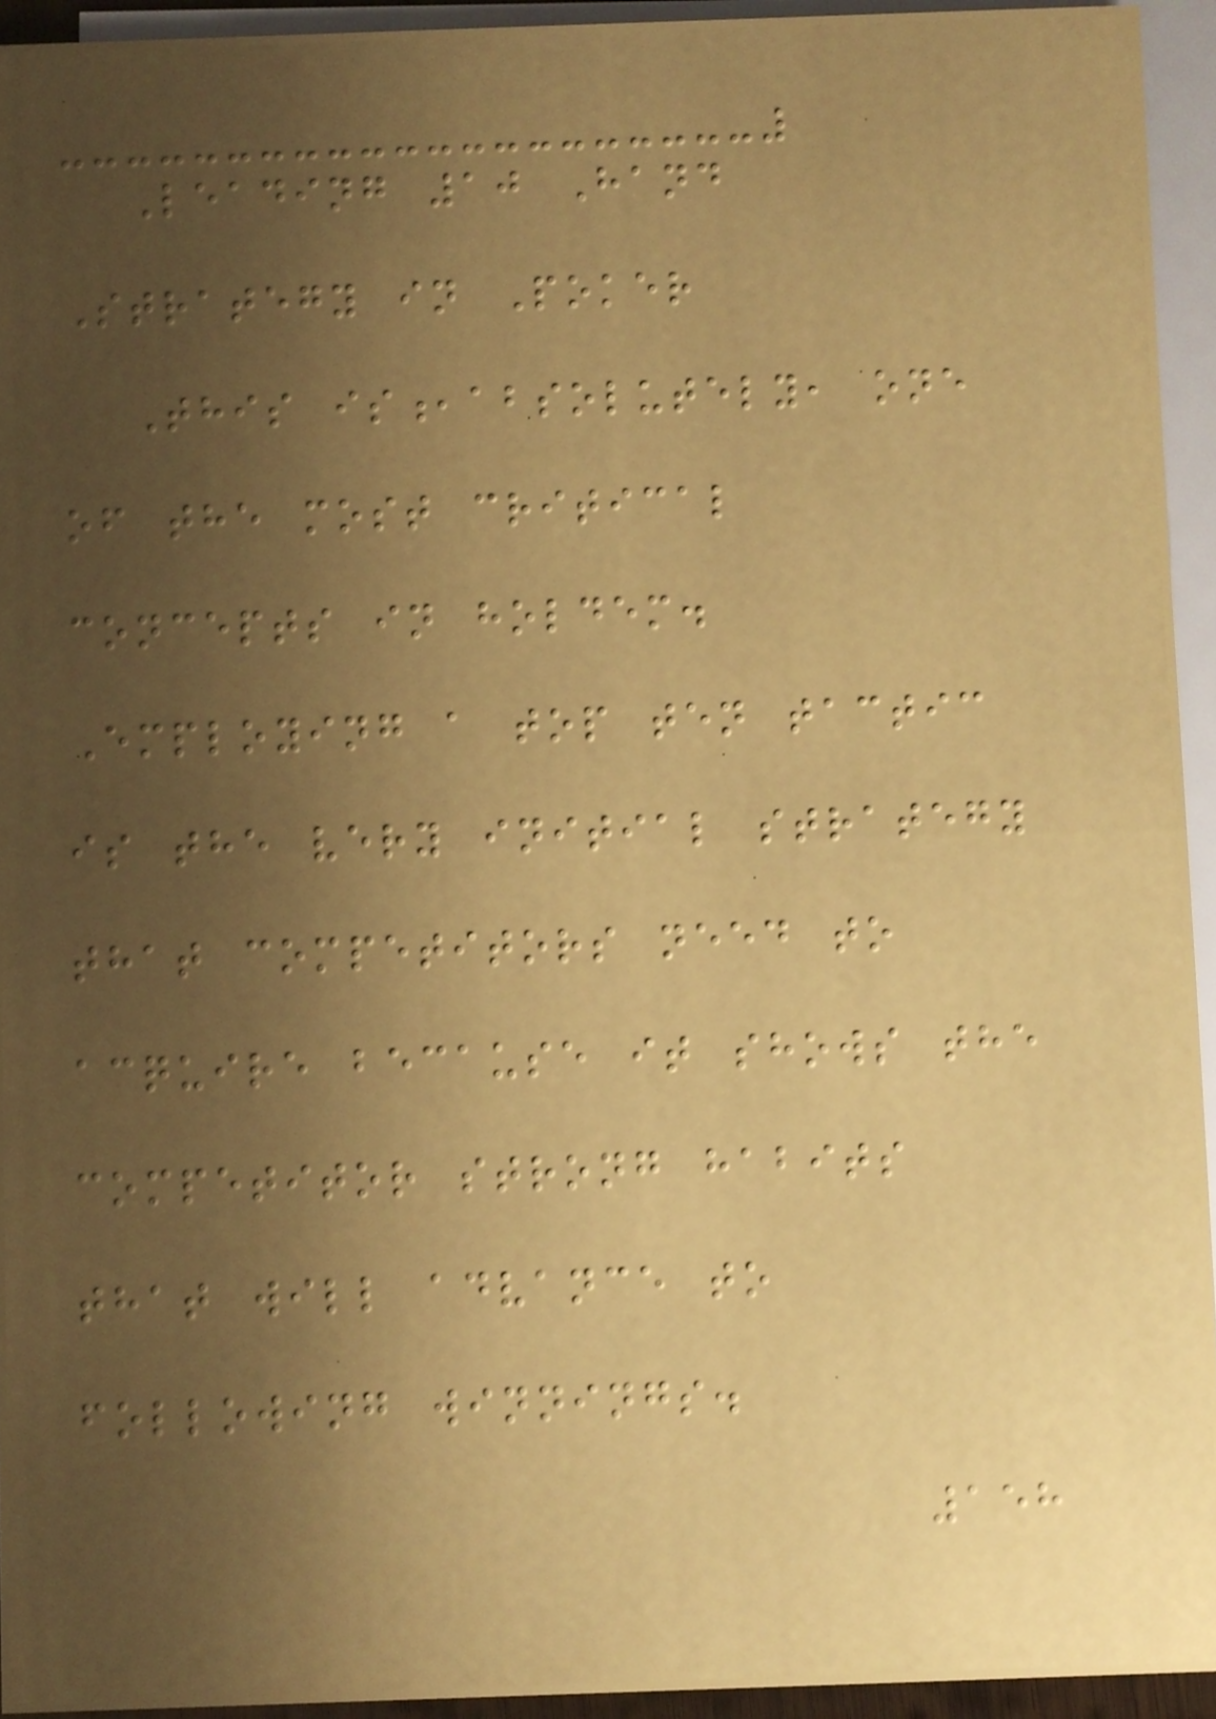Leading 10 Hand
Strategy in Poker
This is,absolutely, one
of the most critical
concepts in holdem.
Employing a top ten tactic
is the very initial strategy
that competitors need to
acquire because it shows the
competitor strong habits
that will advance to
following winnings.
158
